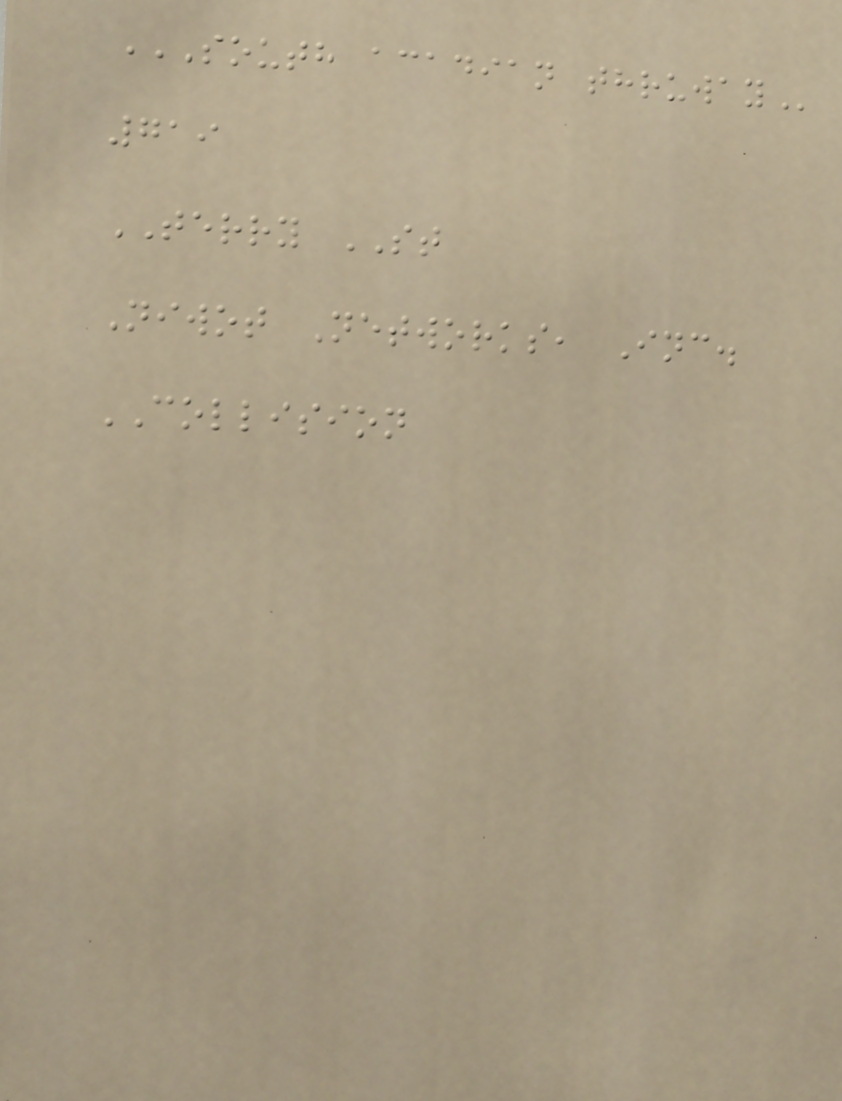SOUTH ACADIAN THRUWAY
719
TERRY ST
Niwot Networks, Inc.
COLLISION
